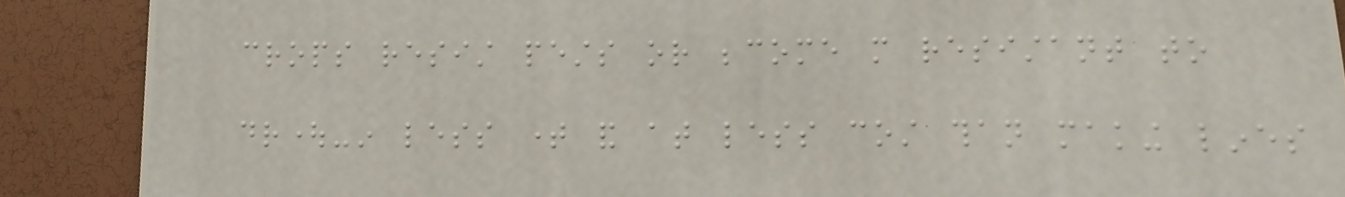crops resist pests or become more resistant to
drought-in less time and at less cost than making lines
